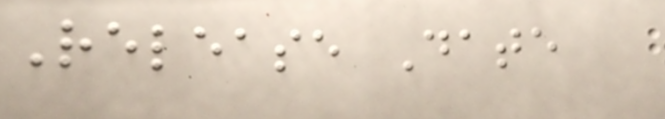Release Date
